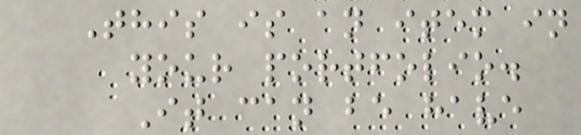This is an item in
your portfolio.
It can be have
